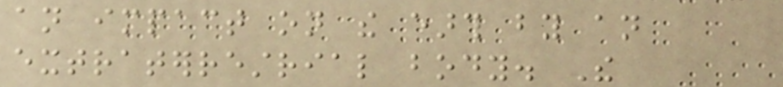an impact on the earth by an
extraterrestrial body. The
